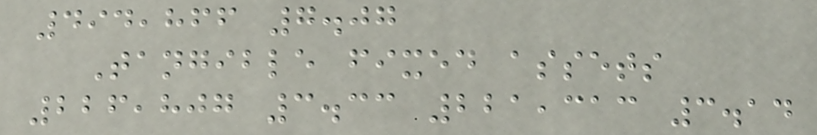494,866 7.07
Tangible fixed assets
226,807 3.33 221,313 3.14
